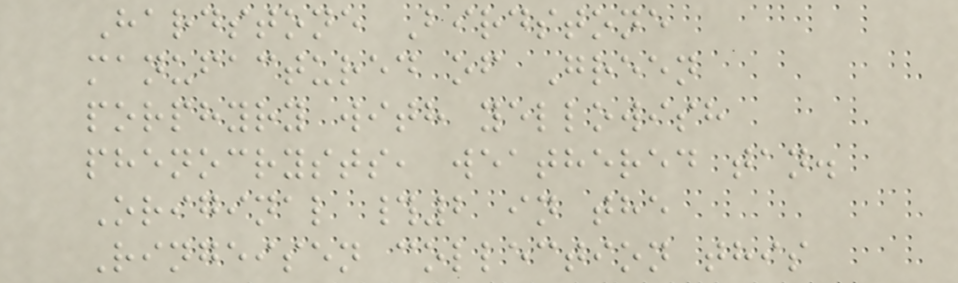Hardstone Birdstone
manufactured of Green
porphyry with yellowish
phenocrysts, weathered tan.
Original #2 in the
Ringeisen collection this
